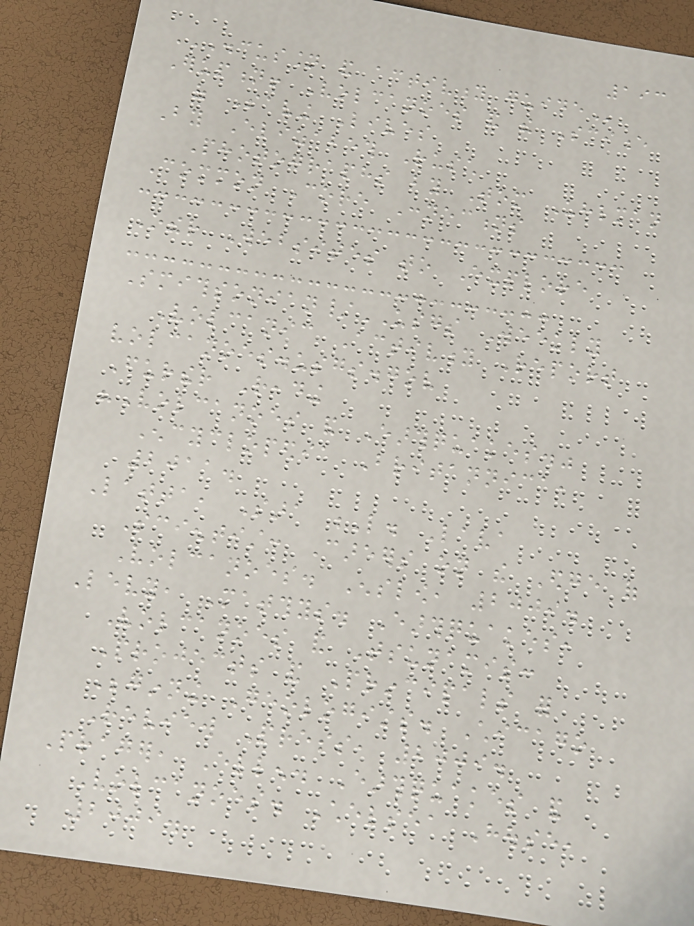193
DISCUSSION AND ACTIVITY GUIDE
Eruption! Volcanoes and the Science
of Saving Lives
By Elizabeth Rusch
Photographs by Tom Uhlman
Common Core Connections
Other Websites to Explore
Smithsonian/USGS Weekly
Volcanic Activity Report
volcanoes.usgs.gov
Further Reading
"Volcanoes and Earthquakes."
Encyclopedia Britannica,
2011.
Latta, Sara L. Lava
Scientist: Careers on the Edge of
Volcanoes. Enslow, 2009.
Levy, Matthys. Earthquakes,
Volcanoes and Tsunamis:
Projects and Principals for
Beginning Geologists. Chicago
Review Press, 2009.
Prager, Ellen. Earthquakes and
Volcanoes. Chelsea House,
2009.
